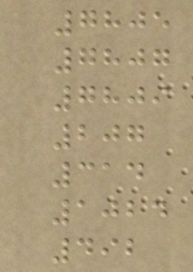7805
7807
7809
207
314
1024
492
